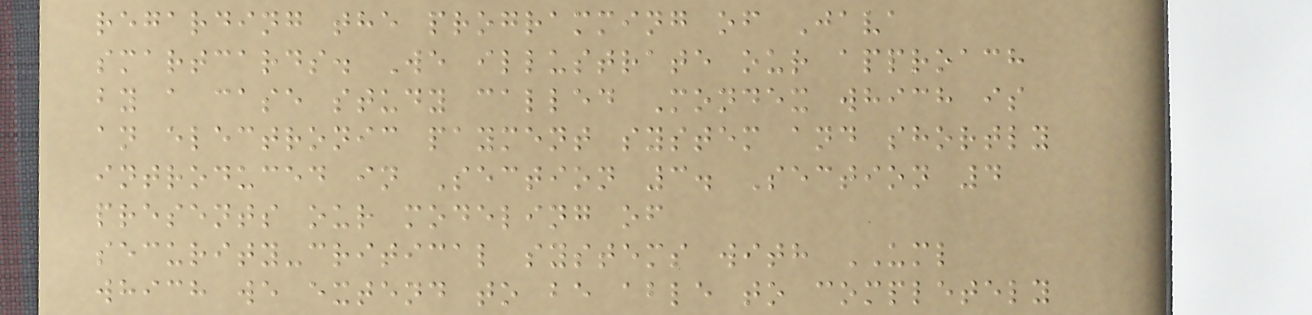regarding the programming of Java
smartcards. We illustrate our approach
by a case study called Mondex which is
an electronic payment system and shortly
introduced in Section 3. Section 4
presents our modeling of
security-critical systems with UML
which we extend to be able to completely
